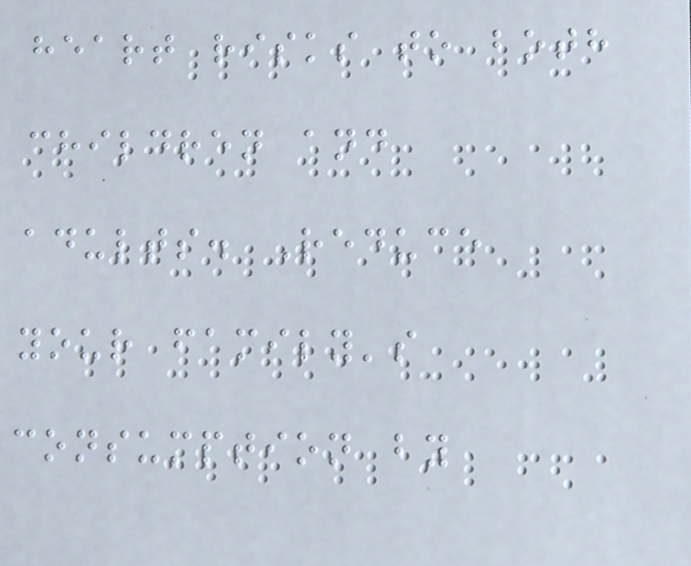heart risks to both
children and
adults. Reduce
your family's
consumption by
